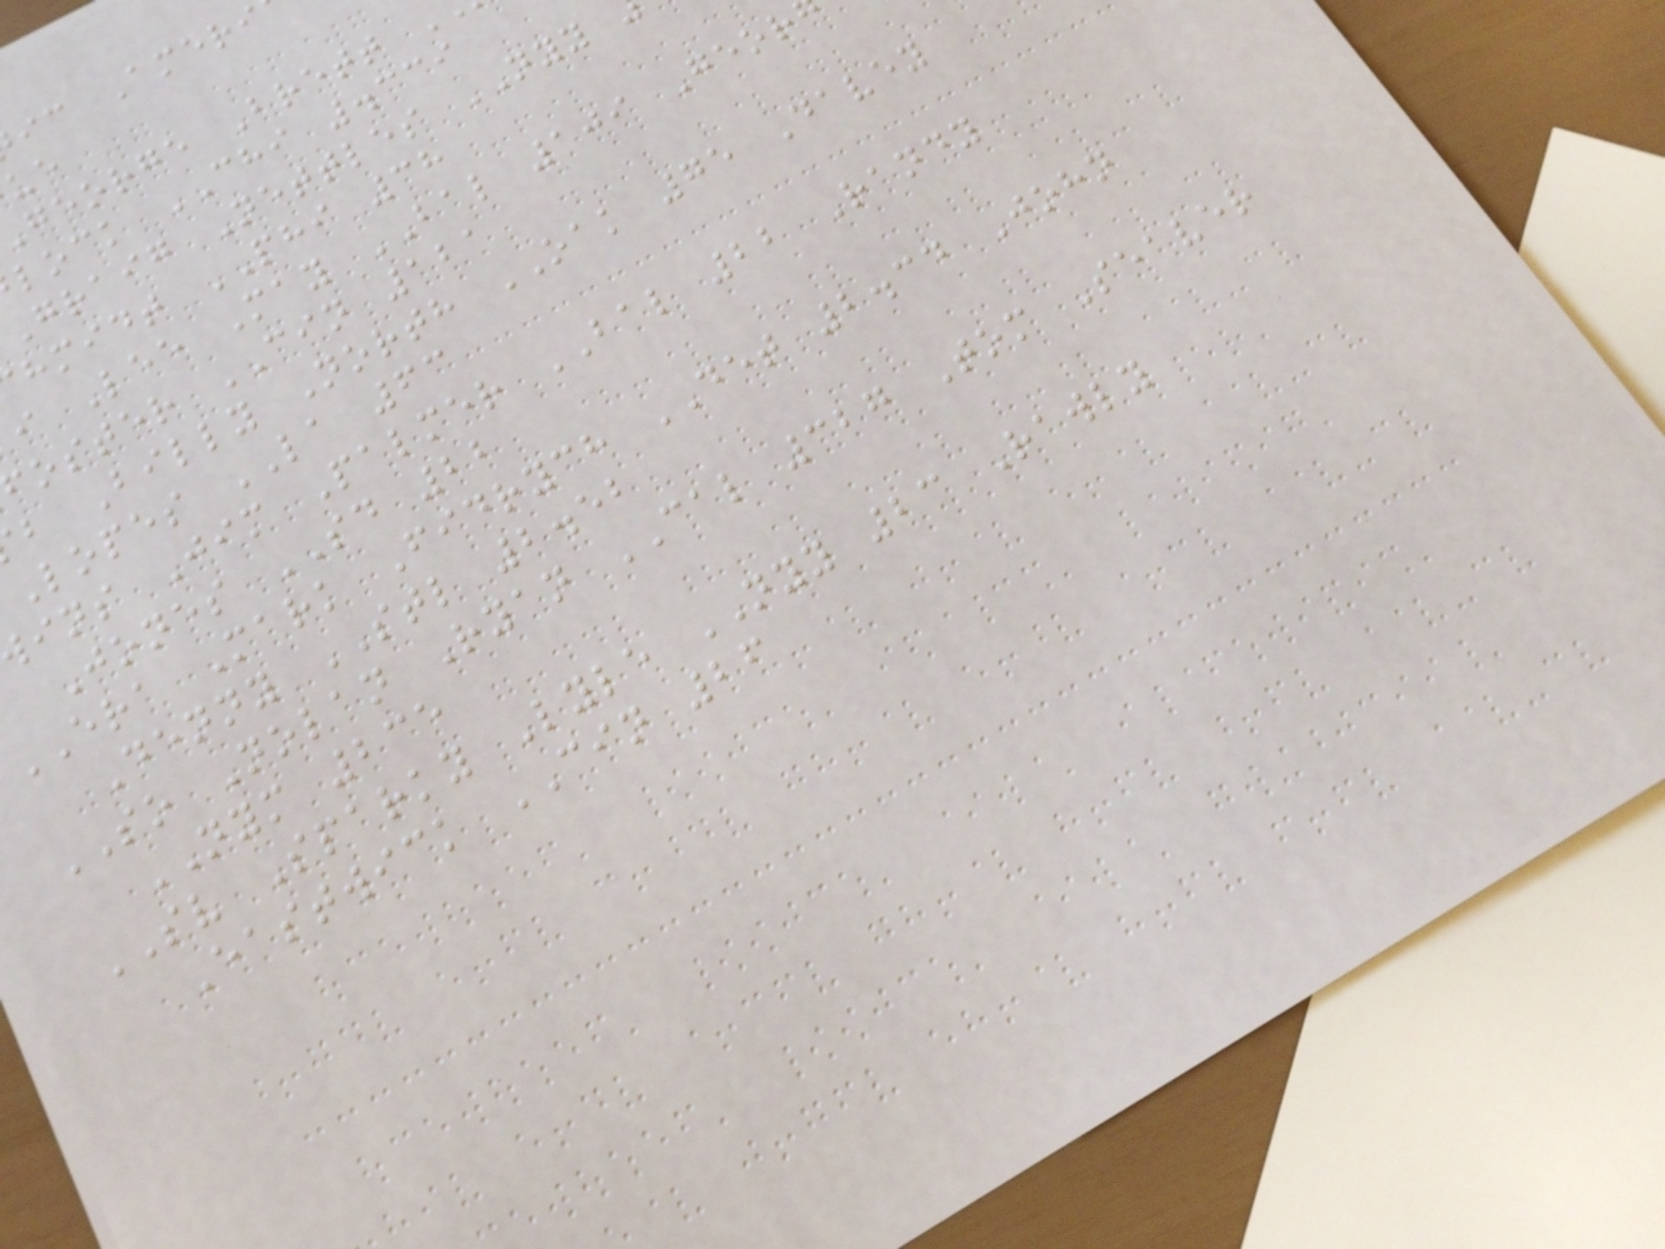george Brett
lock CHI .339
Graig Nettles NYY
hmidt PHI 38
i Lee May BAL 109 Geor
oster CIN 121
b Billy North OAK 75 Davey
Lopes LA 63
ins Jim Palmer BAL 22 Randy
Jones SD 22
ERA Mark Fidrych DET 2.34 John
Denny STL 2.52
SO Nolan Ryan CAL 327 Tom Seaver
NYM 235
SV Sparky Lyle NYY 23 Rawly
Eastwick CIN 26
